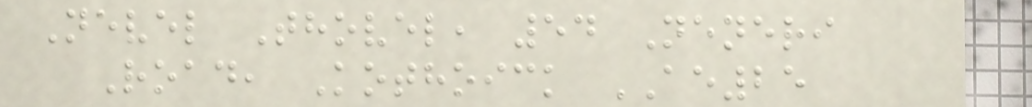Nevel Thovel, 54 Neneri
Road, Kothoick AE25
